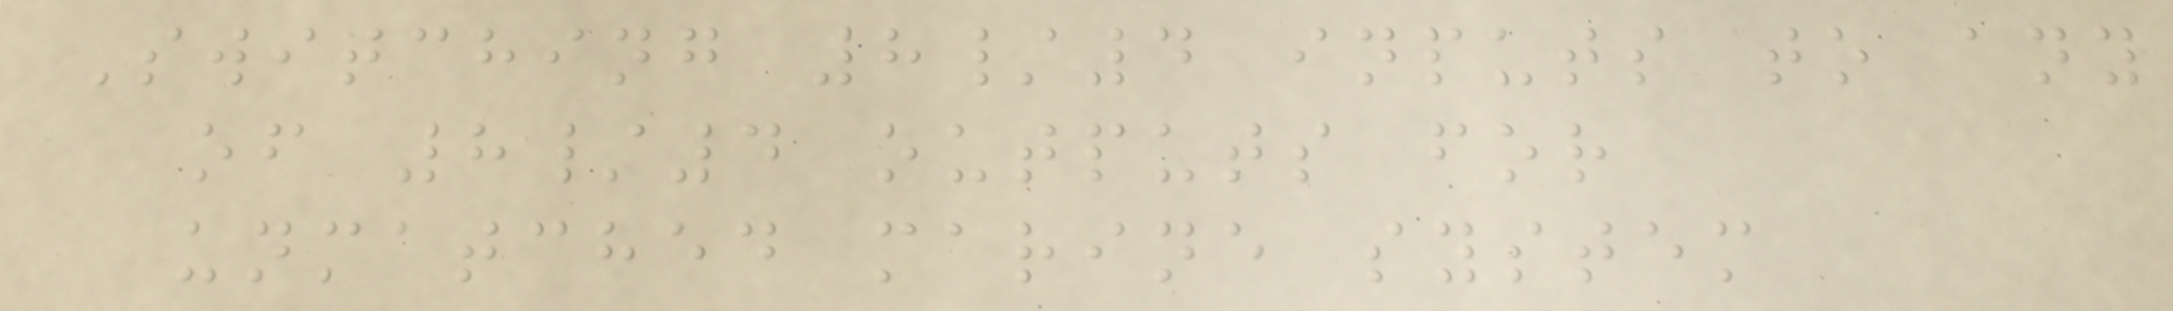Switching 8/4 inputs to any
of 8/4 outputs for
unmatched marine system
